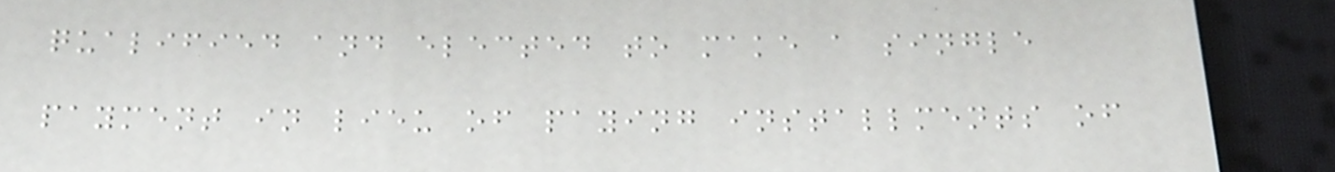qualified and elected to make a single
payment in lieu of paying installments of
